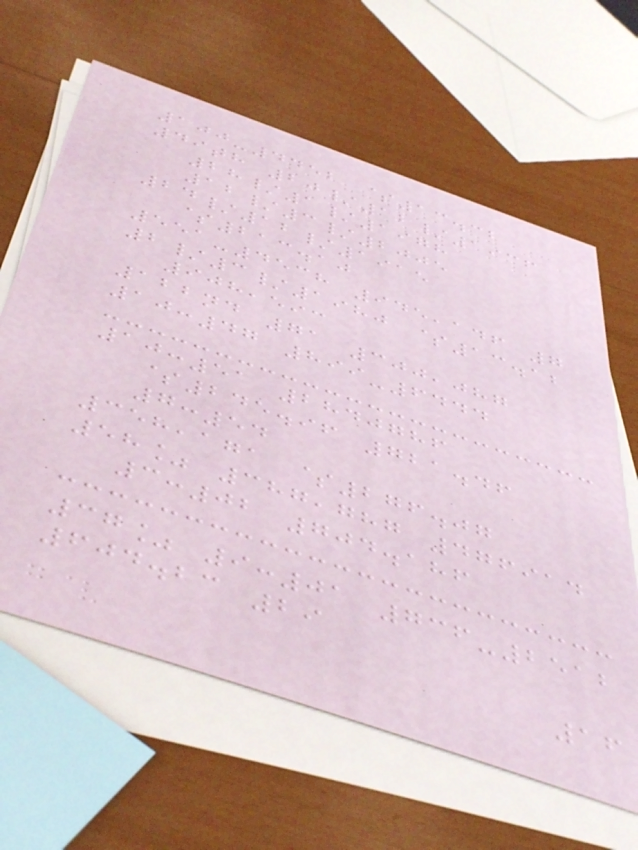100-4452 $13.32
49th 20/12/1936
28/1/1978
12/3/2005
24/12/1915
$213.10
551-4538 945,146 7
2/3/1980 $13.12
908,593
122nd 71 300,087
10:47 899-6444
10:51 2840786
$245.96 721.46
7:54
358,171 $276.07
58% 387,787 476914
3:02 704.186
37% 9:01 736-2512
604.23 29
16
